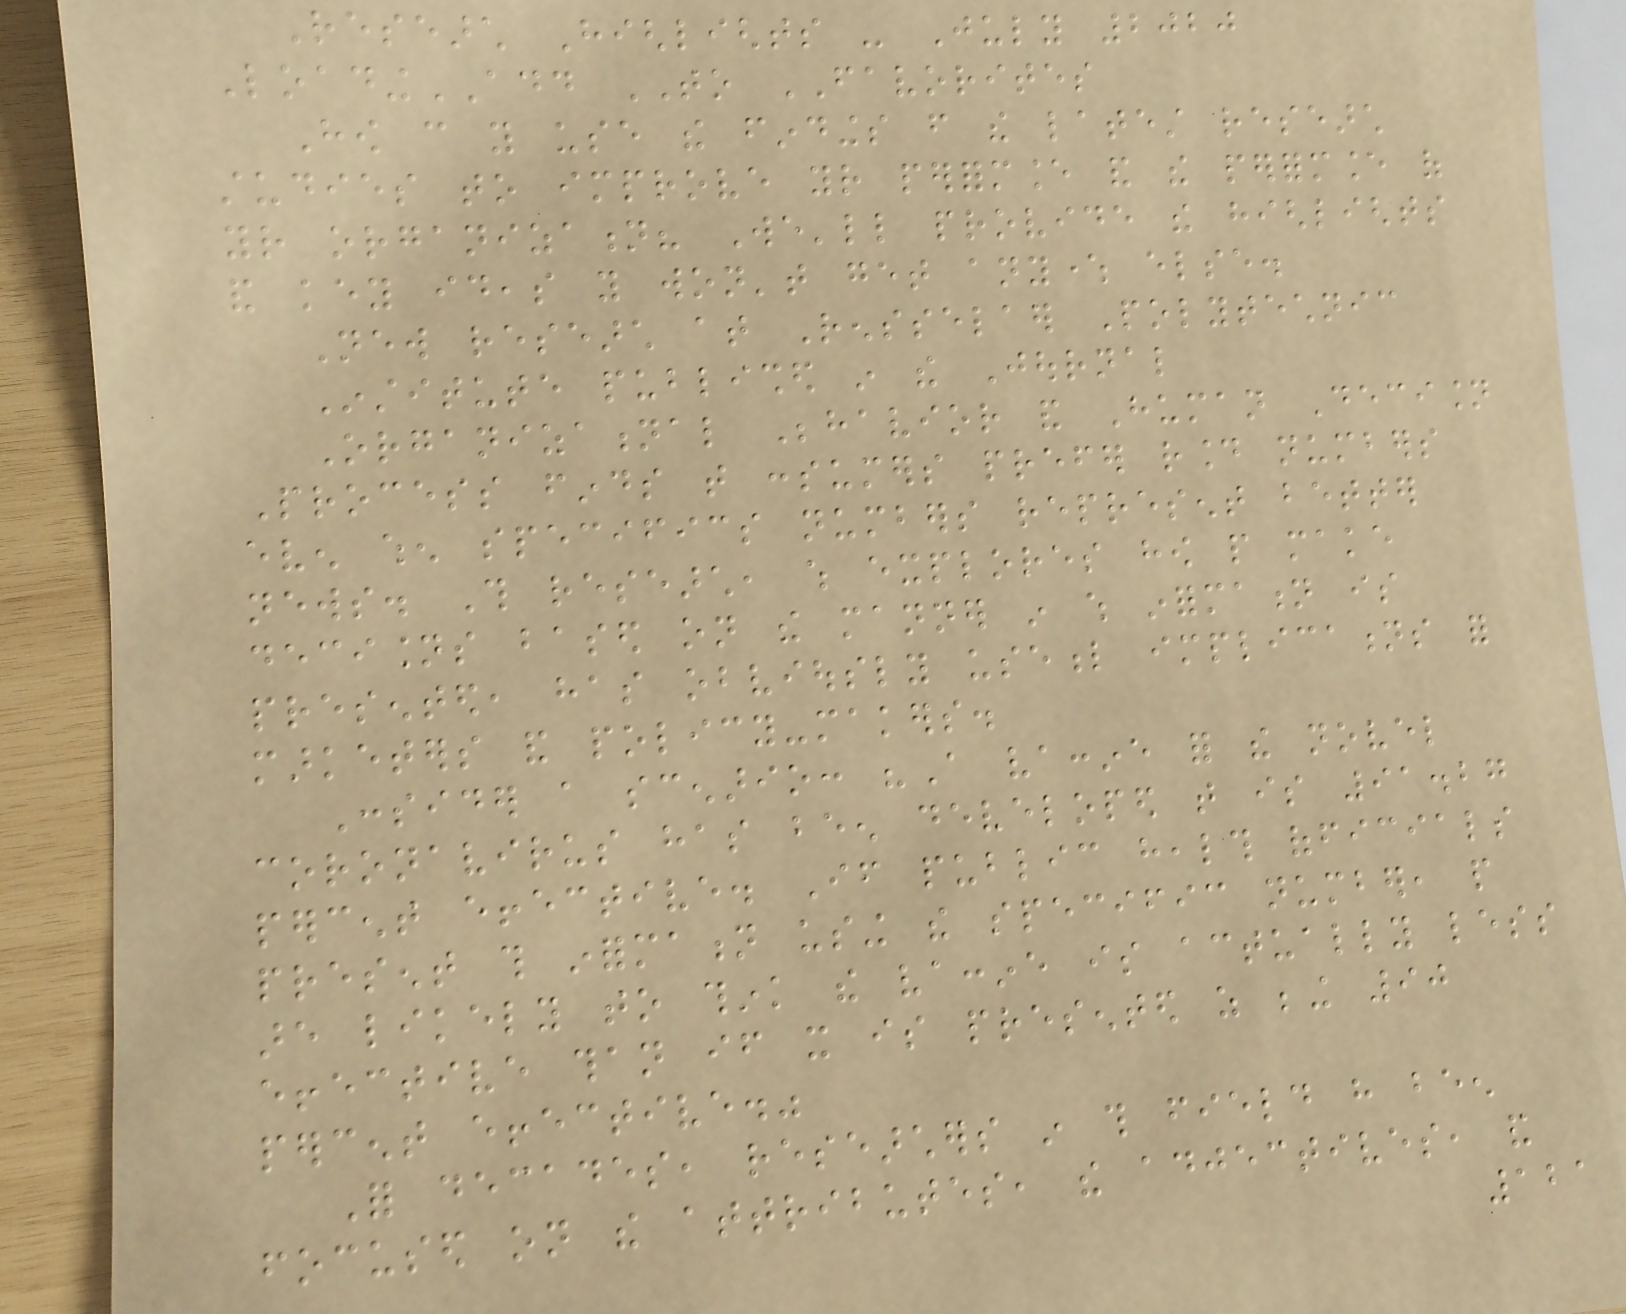Research Highlights - July 2020
LoadingADD TO FAVORITES
How can you use the findings from the latest research
studies to improve your performance and the performance of
your organization? We'll provide the highlights
and key ideas you won't get anywhere else.
New research at Rensselaer Polytechnic
Institute published in the Journal
Organizational Behavior and Human Decision
Process finds that consumers prefer round numbers
even when specifics numbers represent better
news. This research, which explores how people make
decisions based on the manner in which information is
presented, has obviously useful implications for
marketers and policy-makers.
Consider a scenario: "A vaccine for the novel
coronavirus has been developed that is 91.27
percent effective. If public health officials
present this information using the specific number, people
are likely to think the vaccine is actually less
effective than if it is presented as being 90
percent effective."
For decades, researchers in this field have been
focused on the attributes, the adjectives, and
121
